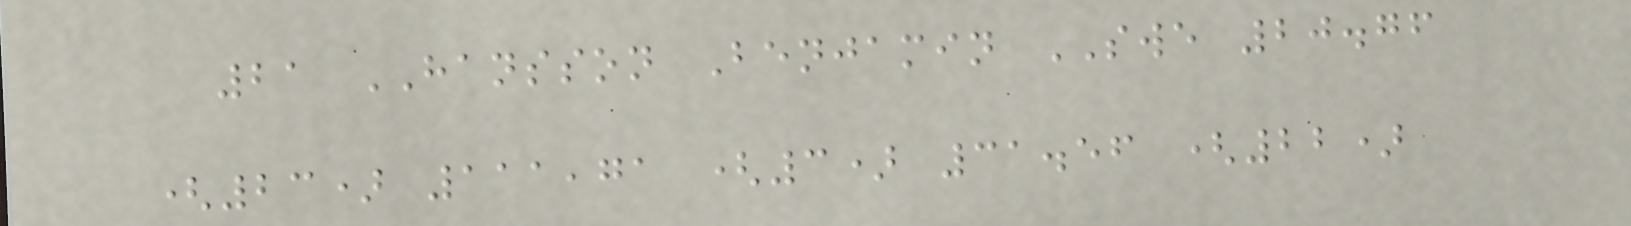21 HANSSON Benjamin SWE 20.76
(23) 111,71 (3) 31.56 (22)
